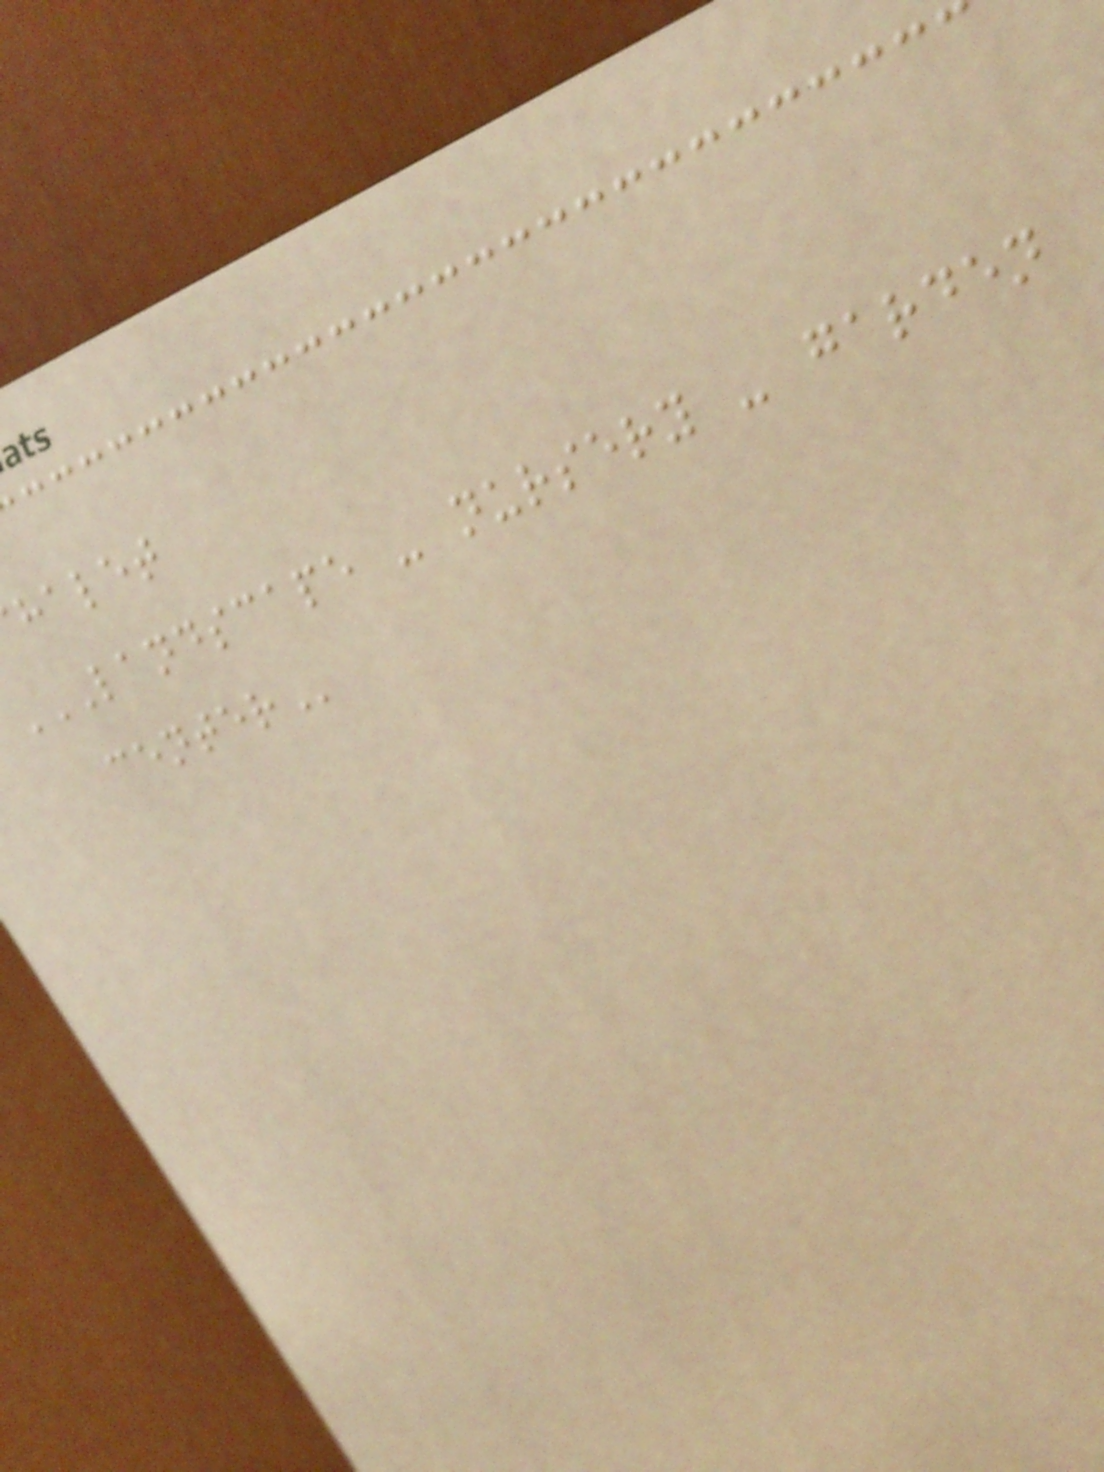halet
LANDSCAPE - NURSERY - GARDEN
